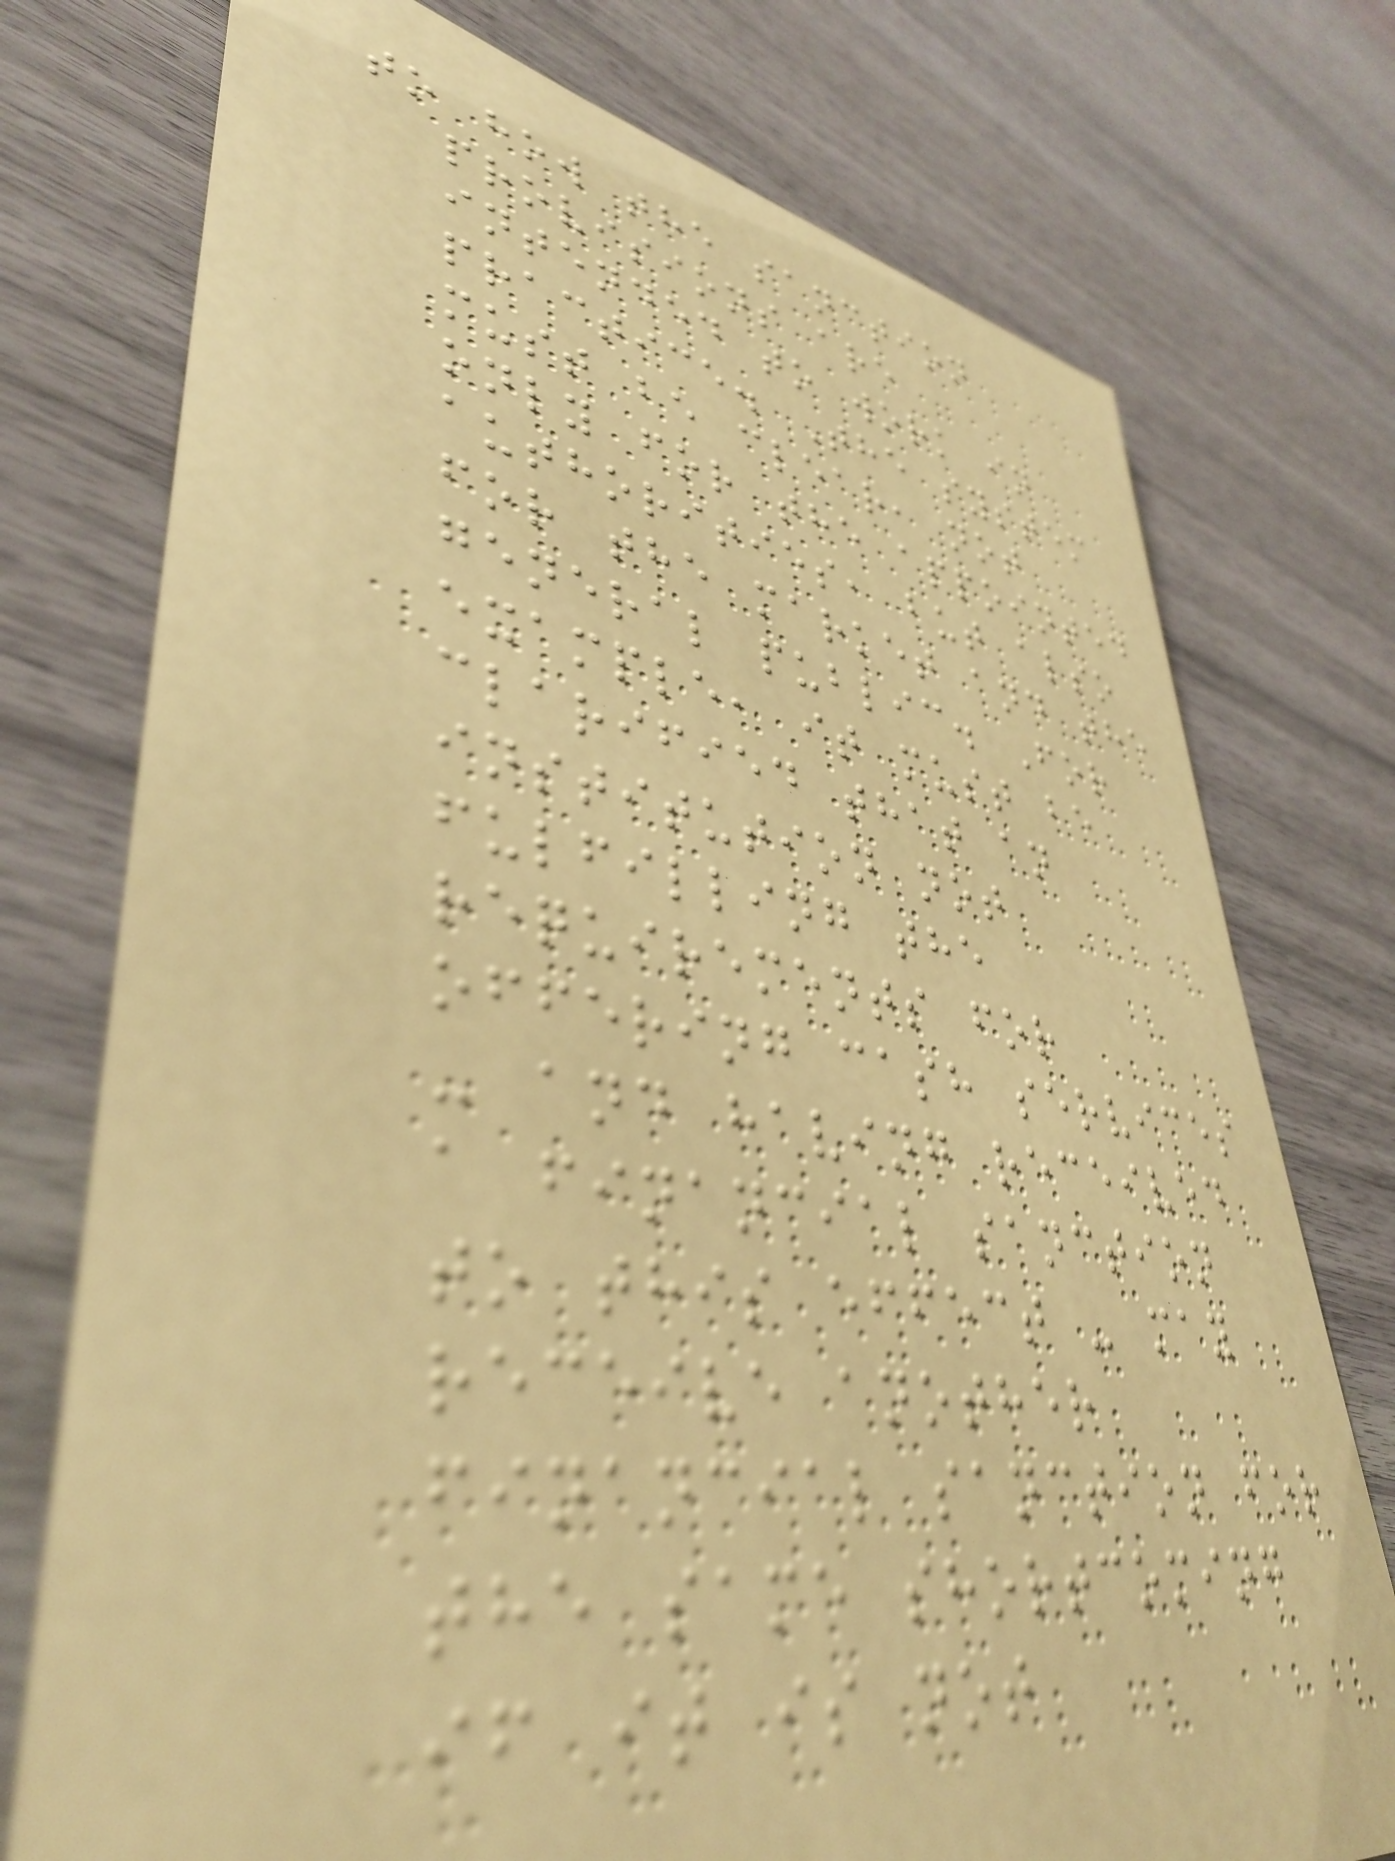to how the sanction
provisions are
intended to work in
practice. The system
must be clear, not
only for the appointed
authorities, but also
for the market and the
general public. For
example, it must be
clarified that an
institution not
fulfilling the
requirements for
offering cash services
- and having received
a financial sanction
to this effect - may
receive another
financial sanction for
the same shortcoming
if it is not
